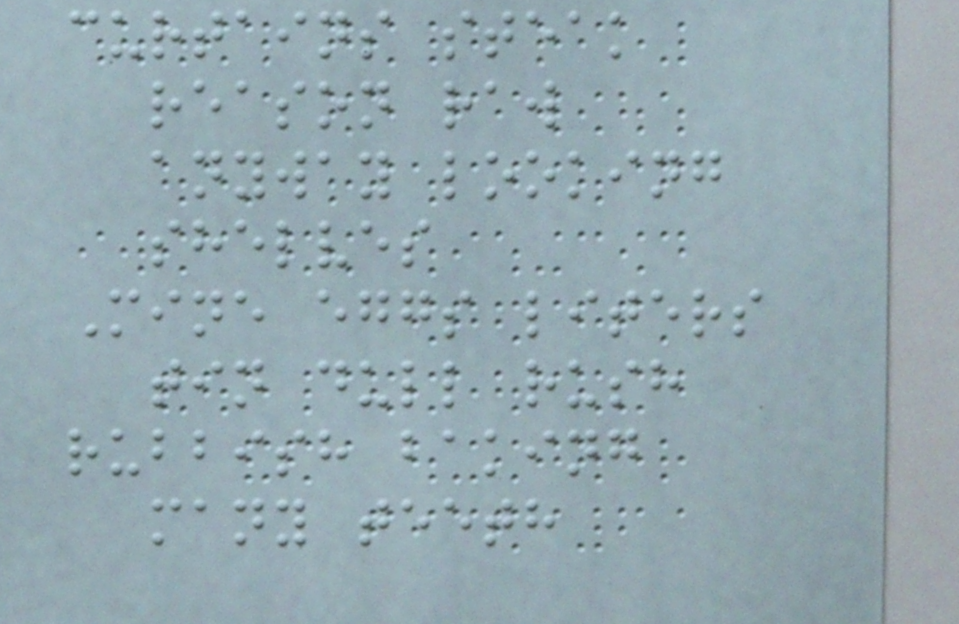curtains steak
reason raw
anyway looking
shelves
Mine eggs liters
tin dull rush
rubbish baking
many teeth
